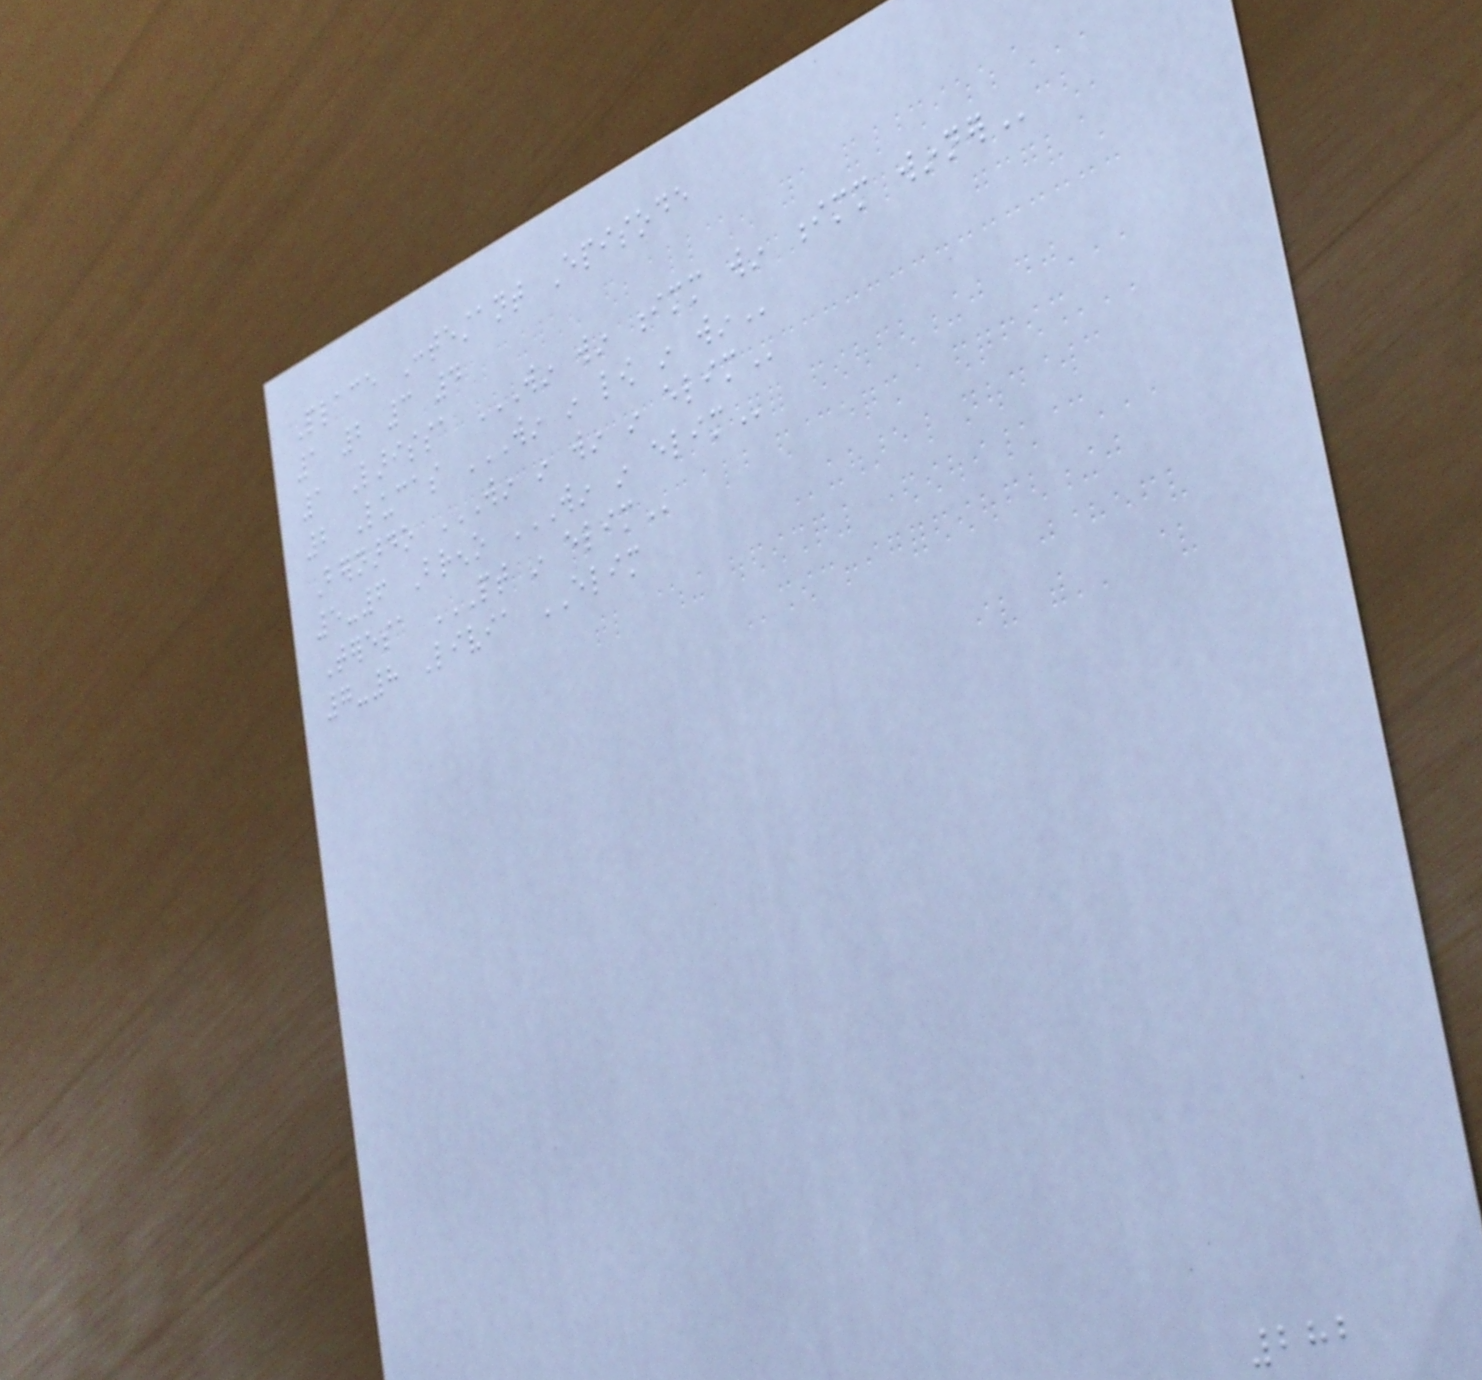Place Contestant Episode
1 2 3 4
1 Larissa WIN WIN IMM WIN IMM WINNER
2 Lucas WIN IN LOW IN WIN
Bernardo WIN IN WIN IN ELIM
5-6 Breno WIN IN ELIM
Teresa PT IN ELIM
7-8 Livia ELIM
282
